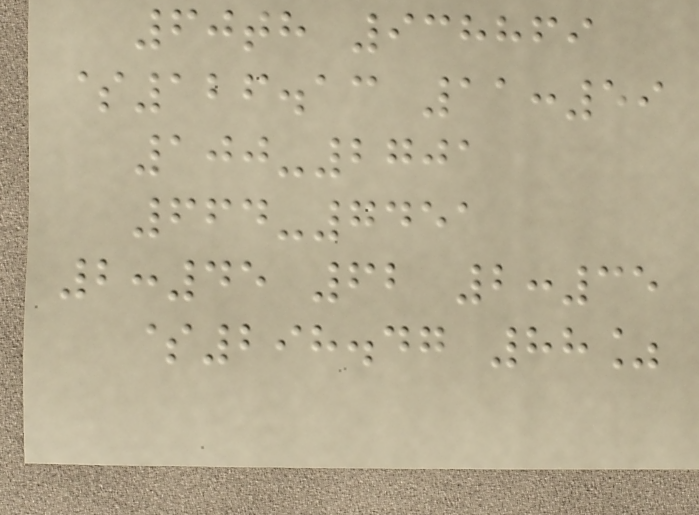60th 938869
$126.13 11:59
100-2701
664-7451
2:45 62 2:35
$298.47 88%
